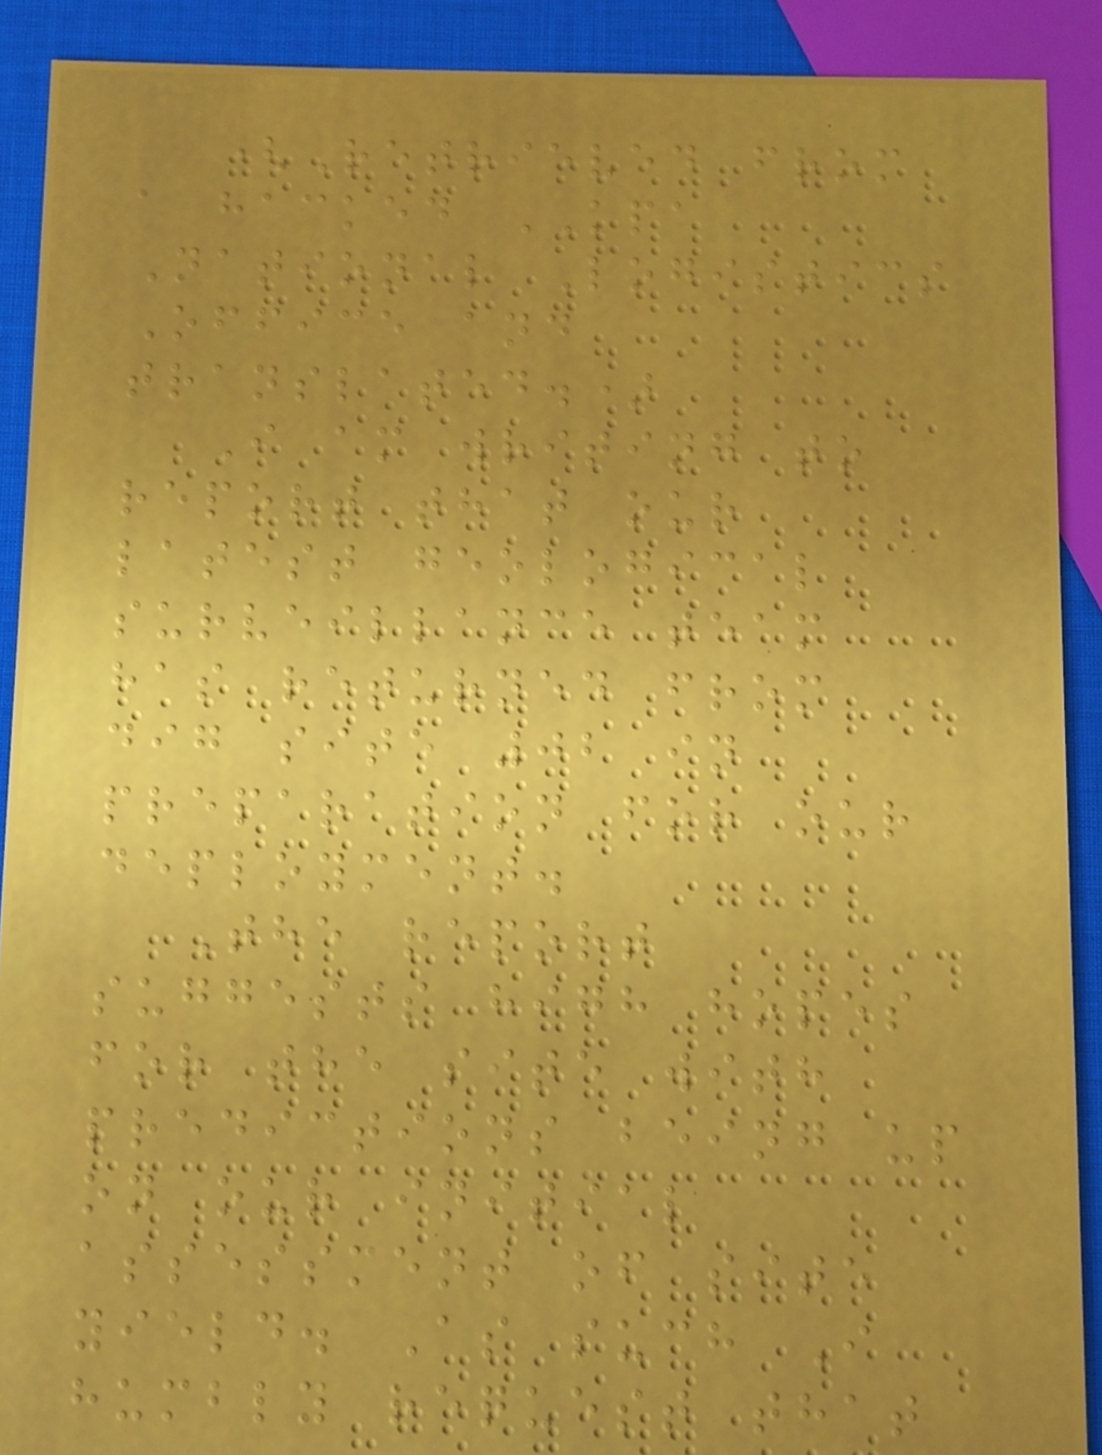(Retrieved from
a hacked KPA
National Logistics
Office and
translated.)
I am writing to
report that our
latest geological
surveillance team
has returned from
dig site 02 in
preparation for our
deployment.
The report
suggests high hopes
for the site with
predictions being up
on our initial
assessment of site
yield. As such I
humbly request that
